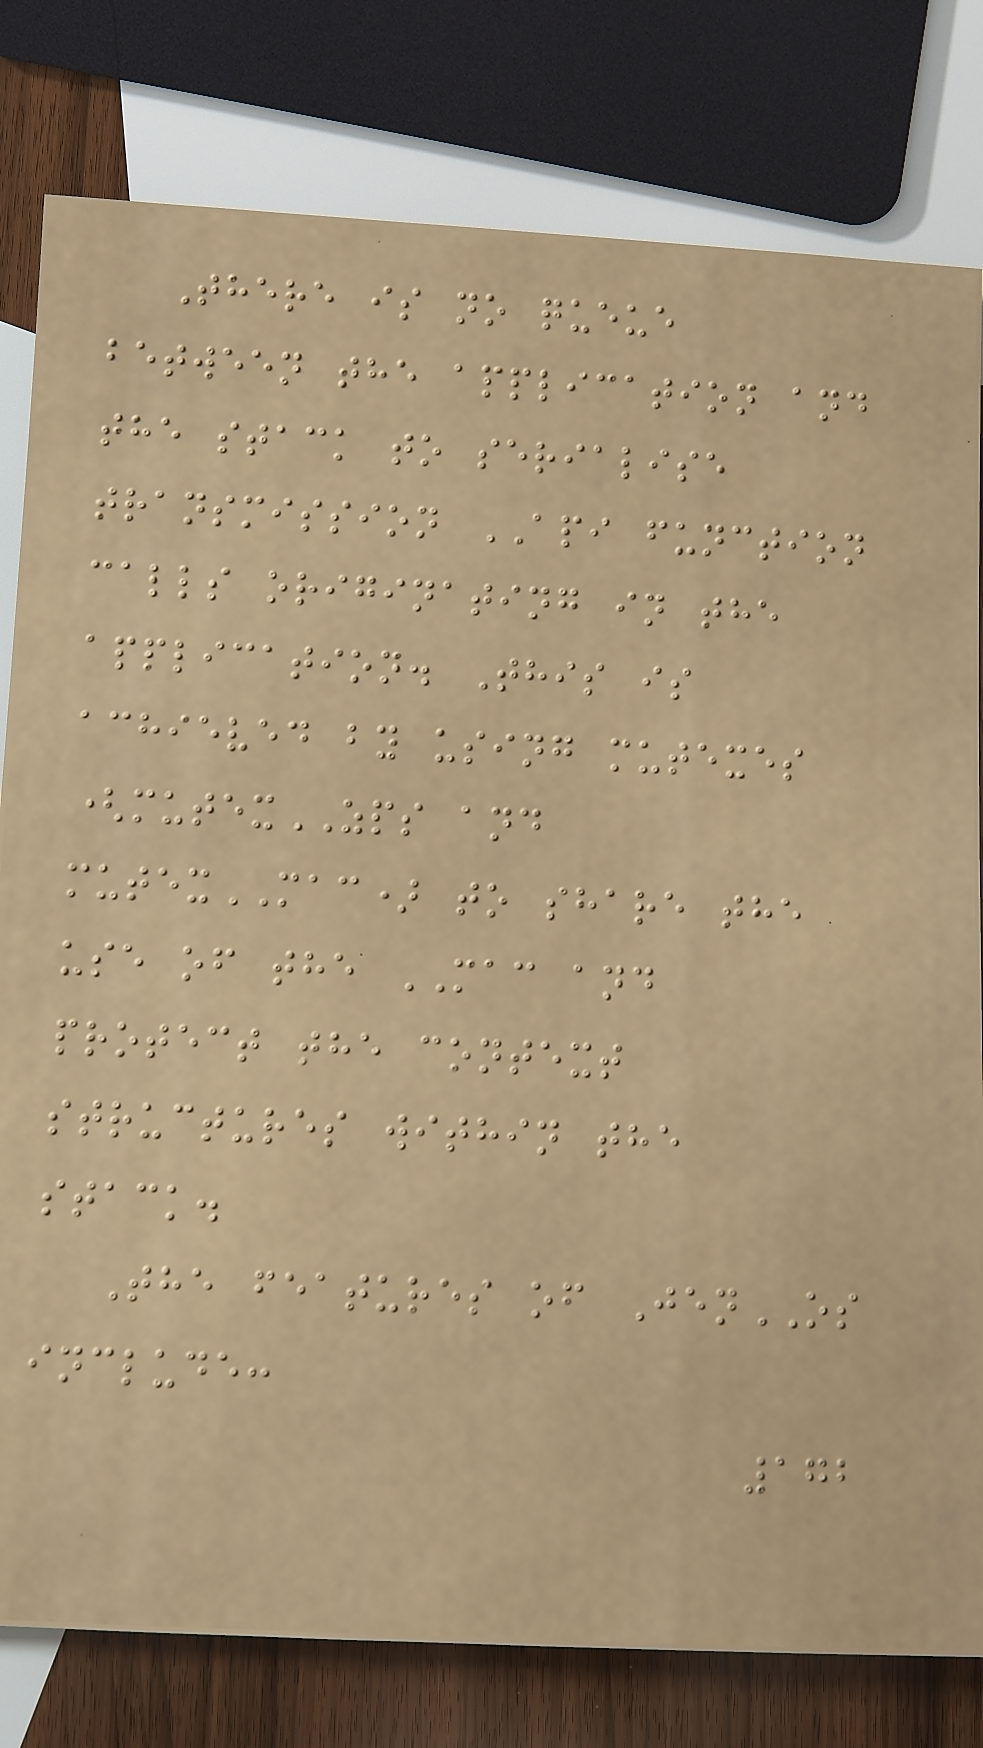There is no queue
between the application and
the stack to serialise
transmission API function
calls originating in the
application. This is
achieved by using mutexes
(mutexZPS and
mutexMAC) to share the
use of the MAC and
protect the context
structures within the
stack.
The features of JenOS
include:
172
